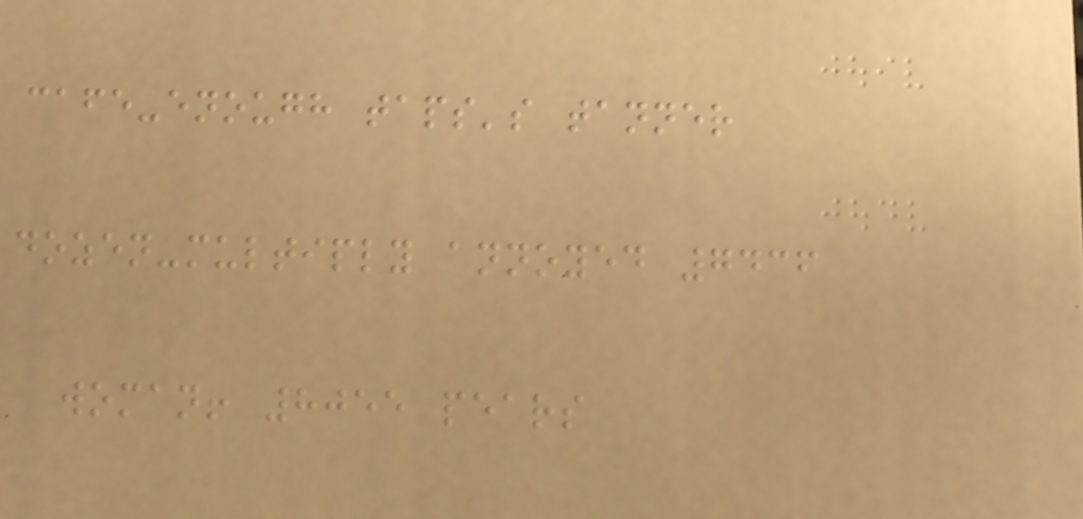cafe-enough taps's tanner
dozen-multiply annoyed 7436
woman! 8055 pears
